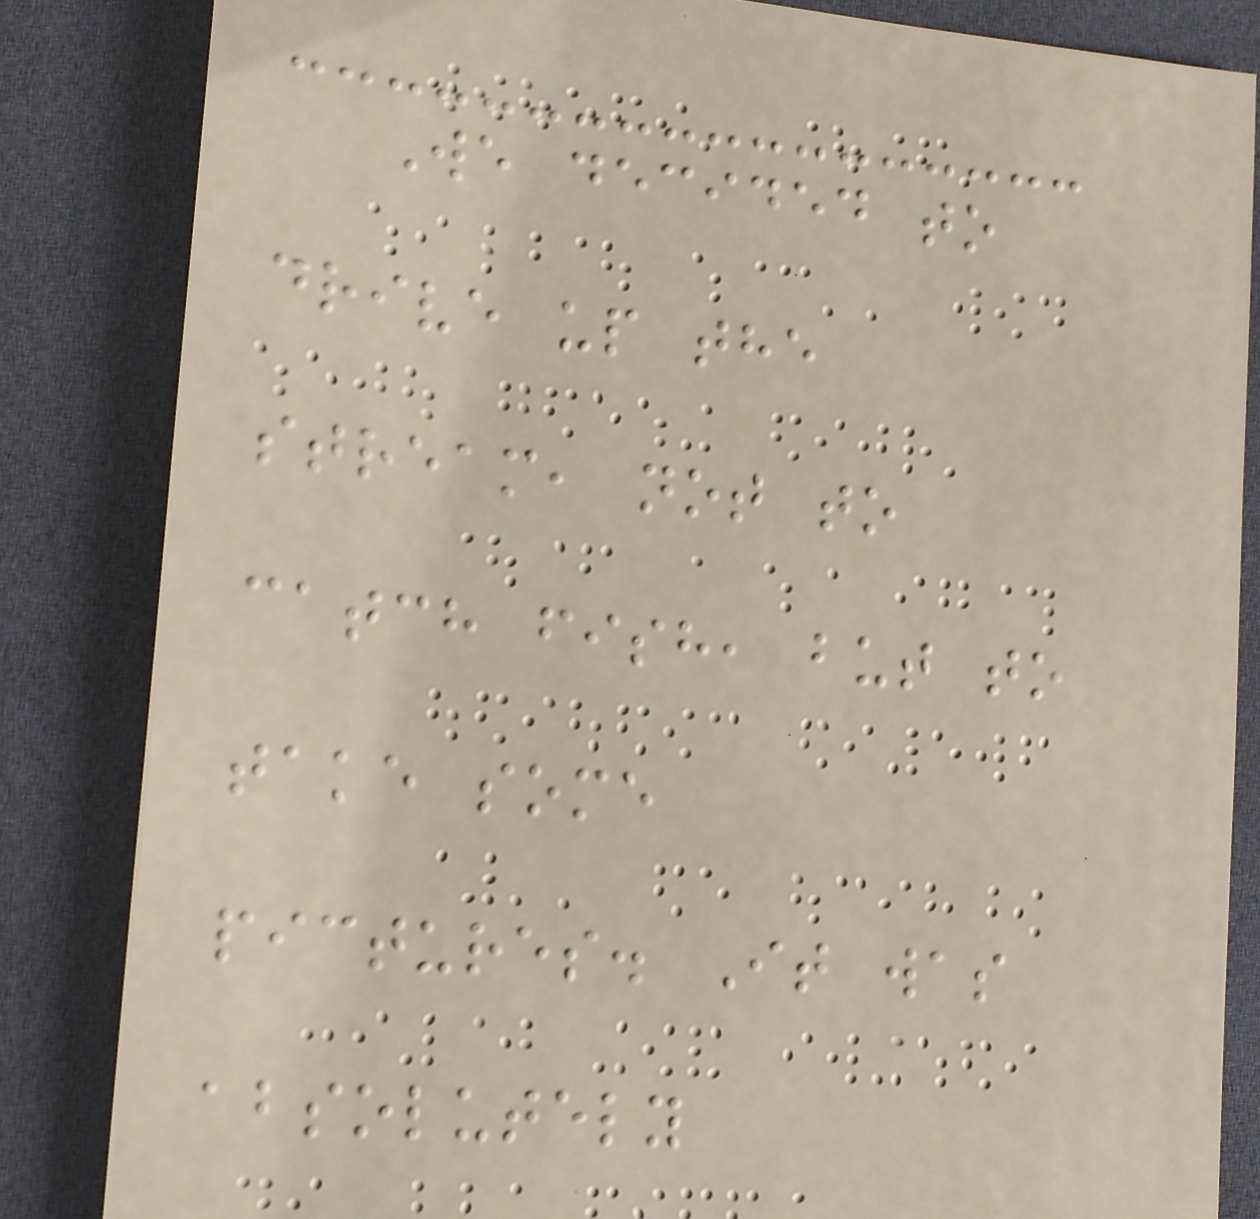We decided to
drive up the
stream, not to
catch fish, but to
take some
pictures. It was
absolutely
